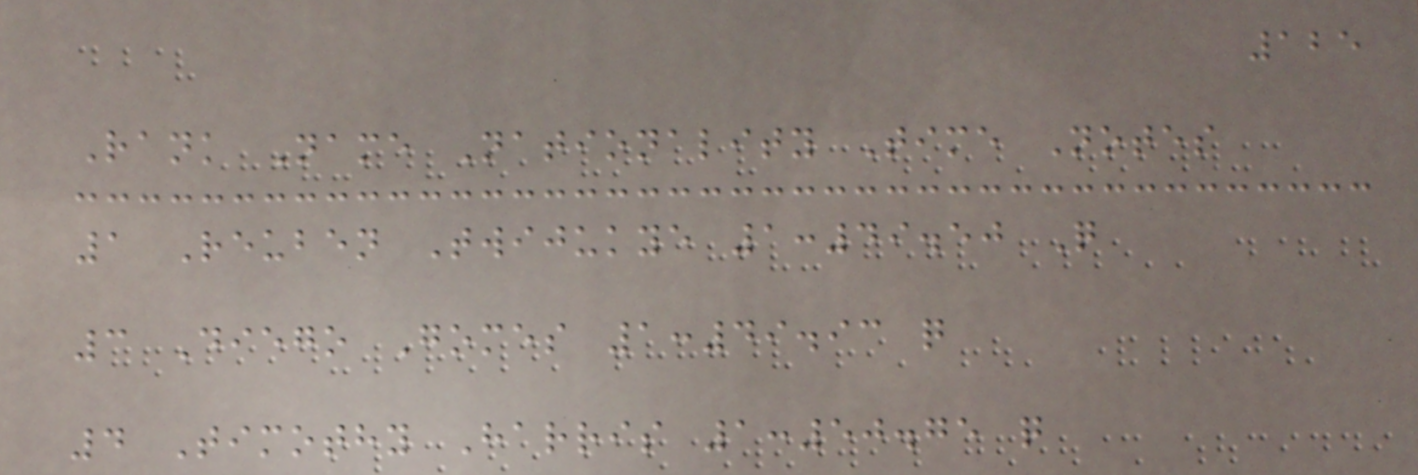125
Rank Name Nationality Time Notes
1 Reuben Twijukye 1:49.50 Q
3 Diego Gomes 1:49.93 q
4 Timothy Harris 1:50.75 q
